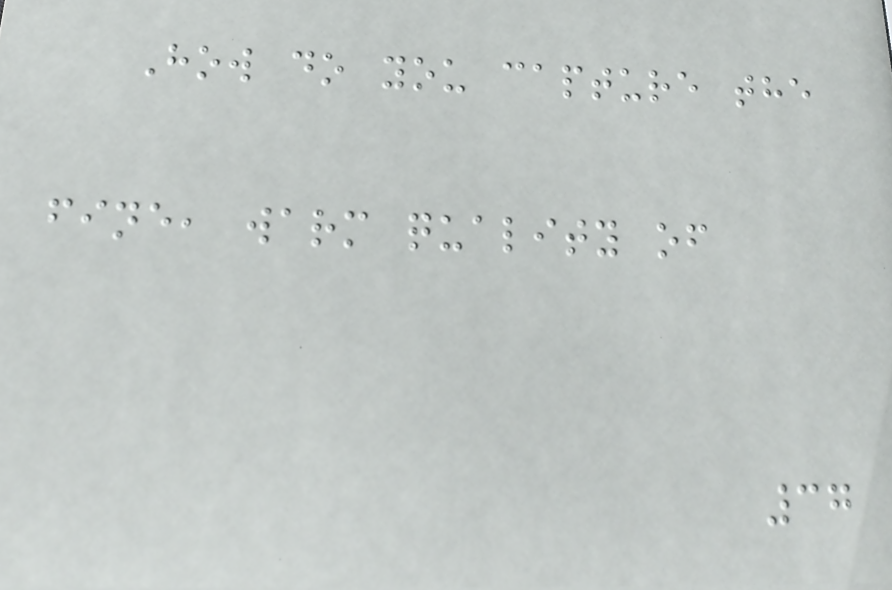How do you capture the
fine, warm quality of
37
